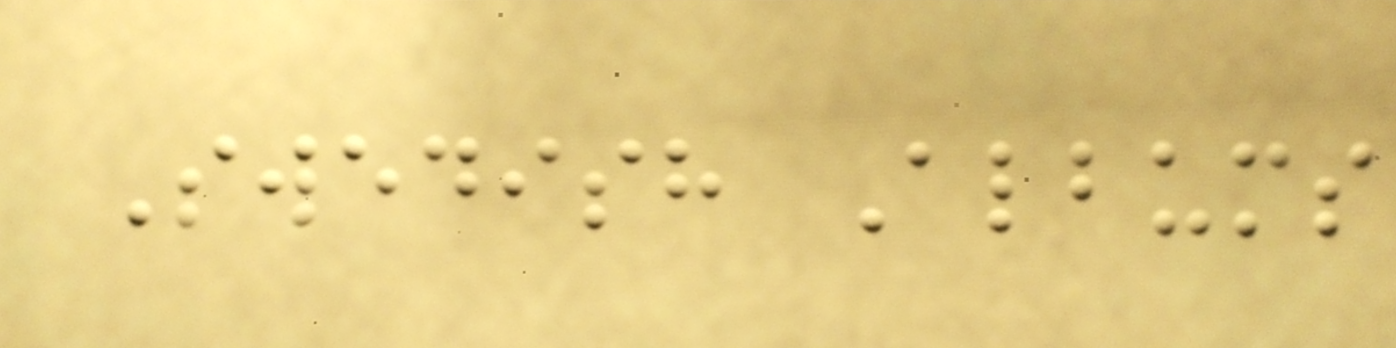Swedish Albums
